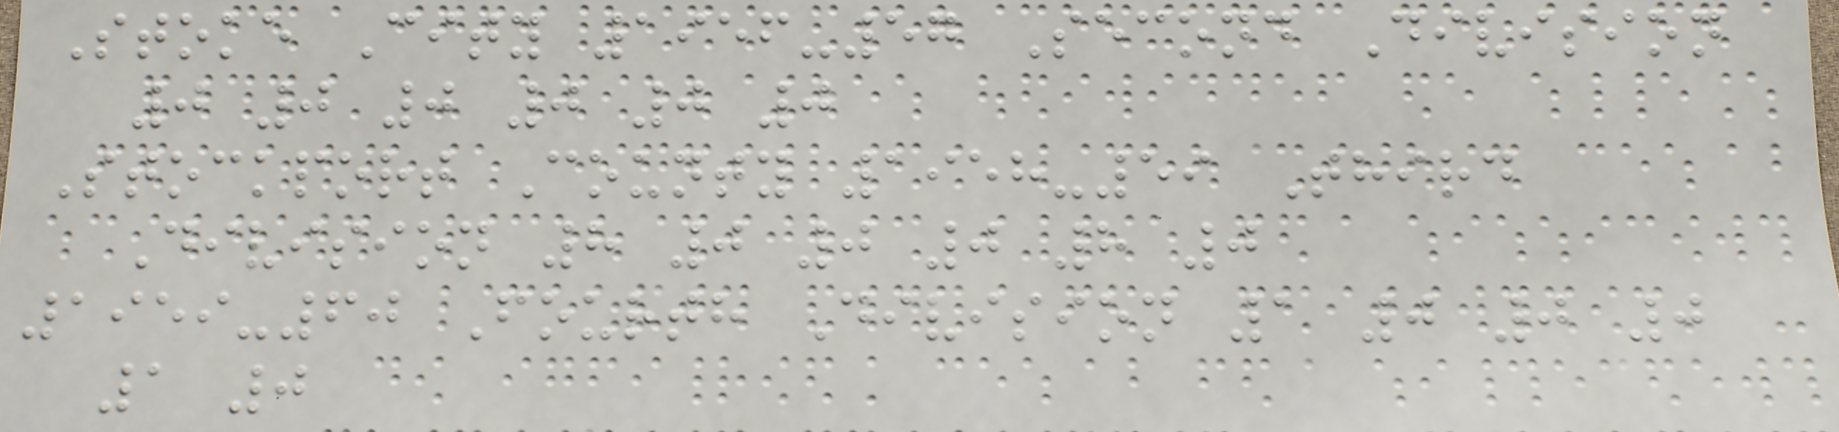Stoke City 1956-57 Second Division
0 0 0 0 0 0
Stockport County 1958-59 Third
Division 8 0 0 0 8 0
1959-60 Fourth Division 1 0 0 0
1 0
